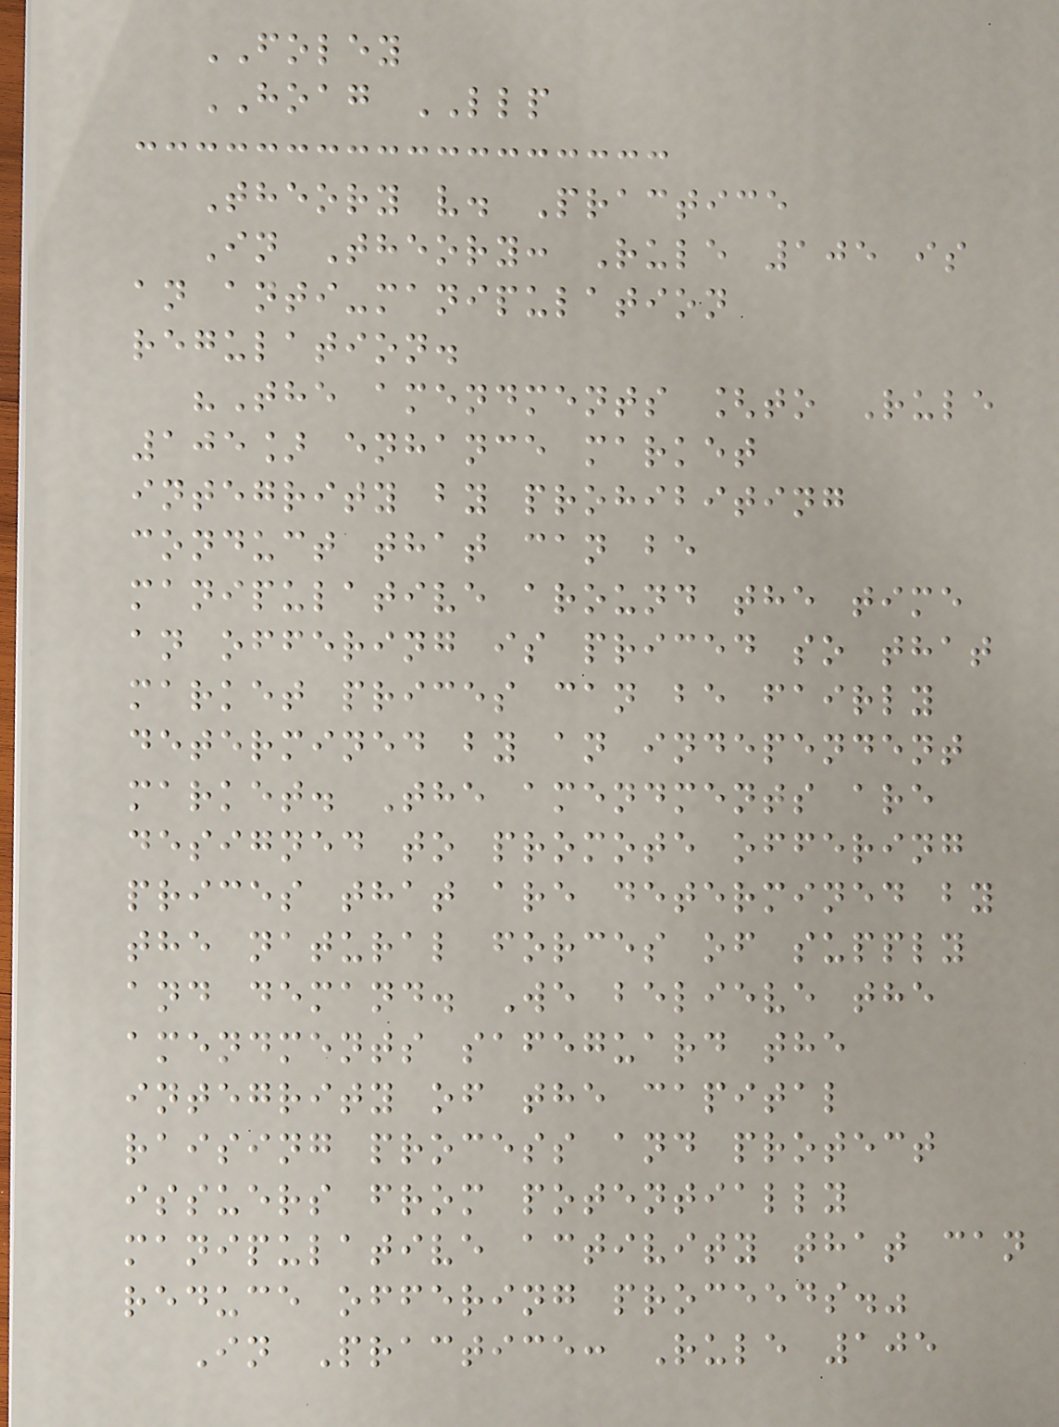FOLEY
HOAG LLP
Theory v. Practice
In Theory: Rule 105 is
an anti-manipulation
regulation.
"The amendments [to Rule
105] enhance market
integrity by prohibiting
conduct that can be
manipulative around the time
an offering is priced so that
market prices can be fairly
determined by an independent
market. The amendments are
designed to promote offering
prices that are determined by
the natural forces of supply
and demand. We believe the
amendments safeguard the
integrity of the capital
raising process and protect
issuers from potentially
manipulative activity that can
reduce offering proceeds."
In Practice: Rule 105
